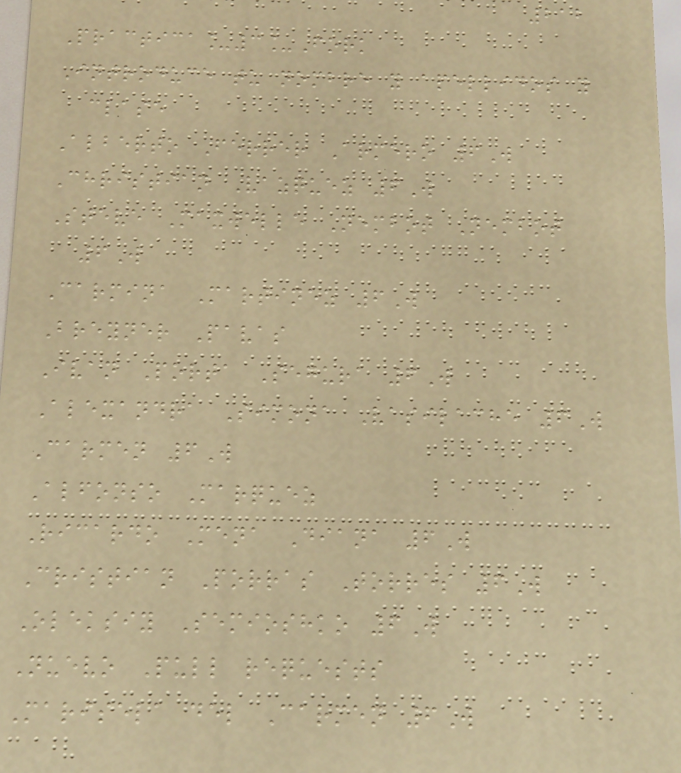212
Practica_3_Fork
Introduce tu nombre y apellidos y
clase
Alberto Ferrer Armero 6W
Christian Vazquez 6W
Steve Maxwelle Nembot Nembot
6W
Carmina Martinez 6W
Breyner Pavas
Ivan Porta Segura 6W
Alexandra Simona Vasilache 6W
Carmen 6W
Alfonso Marquez
Ricardo Mena Diana 6W
Cristian Porras Torres 6W
Oleksiy Semioshko 6W
Nuevo Pull requests
Marisela del Carmen 6W
